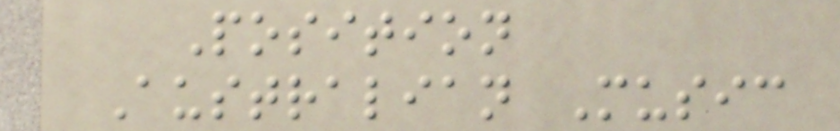Position
Australian Music
